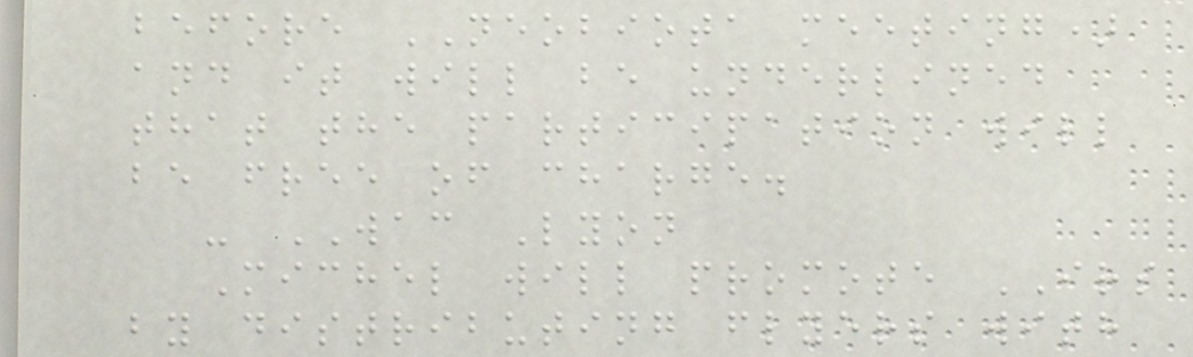before NEOBIOTA meeting)
and it will be underlined
that the participation will
be free of charge.
- WAC Lyon
Michel will promote IRS
by distributing flyers with
